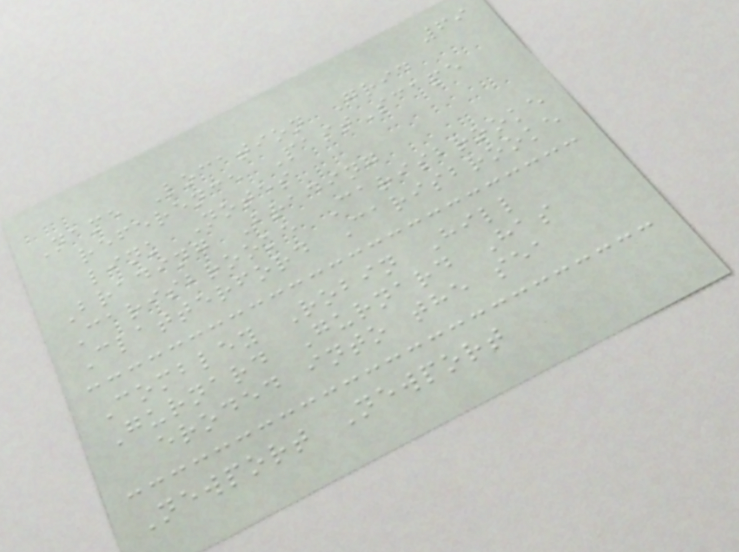69
Name Location Grid
reference PastScape
link Notes
Brading Brading
Carisbrooke Carisbrooke
Clatterford Carisbrooke
Combley Robin Hill
Gurnard Gurnard Has
eroded into the sea
Newport Newport
